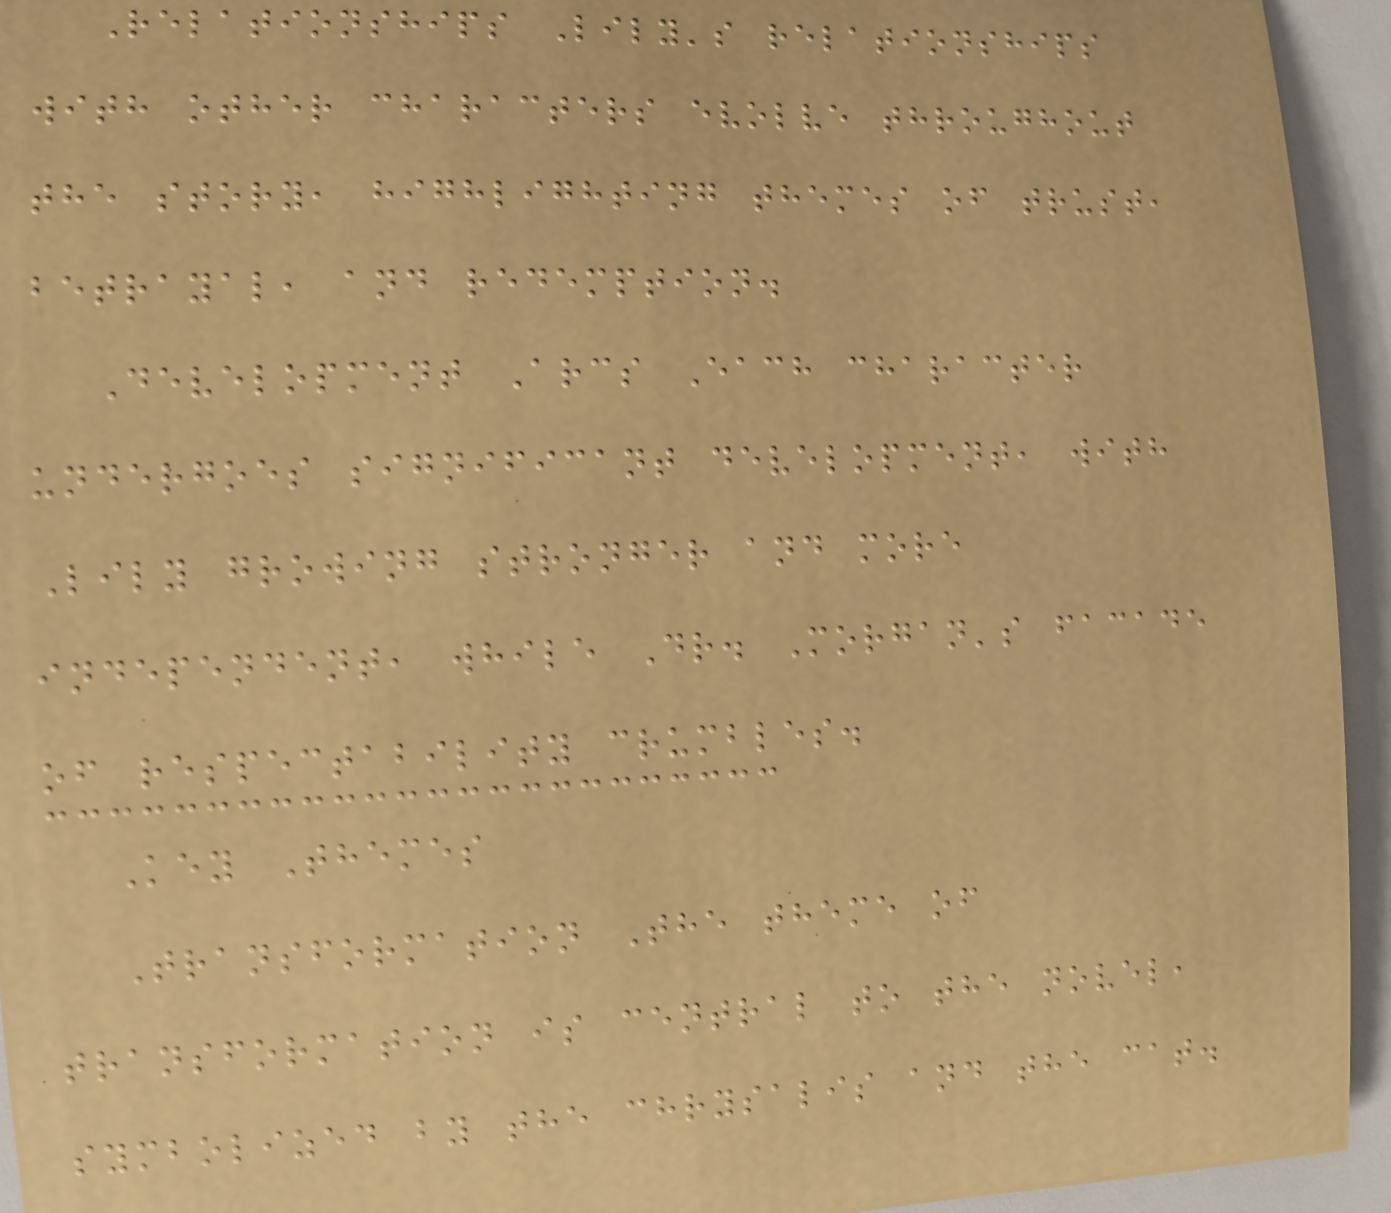Relationships Lily's relationships
with other characters evolve throughout
the story, highlighting themes of trust,
betrayal, and redemption.
Development Arcs Each character
undergoes significant development, with
Lily growing stronger and more
independent, while Dr. Morgan's facade
of respectability crumbles.
Key Themes
Transformation The theme of
transformation is central to the novel,
symbolized by the chrysalis and the cat.
